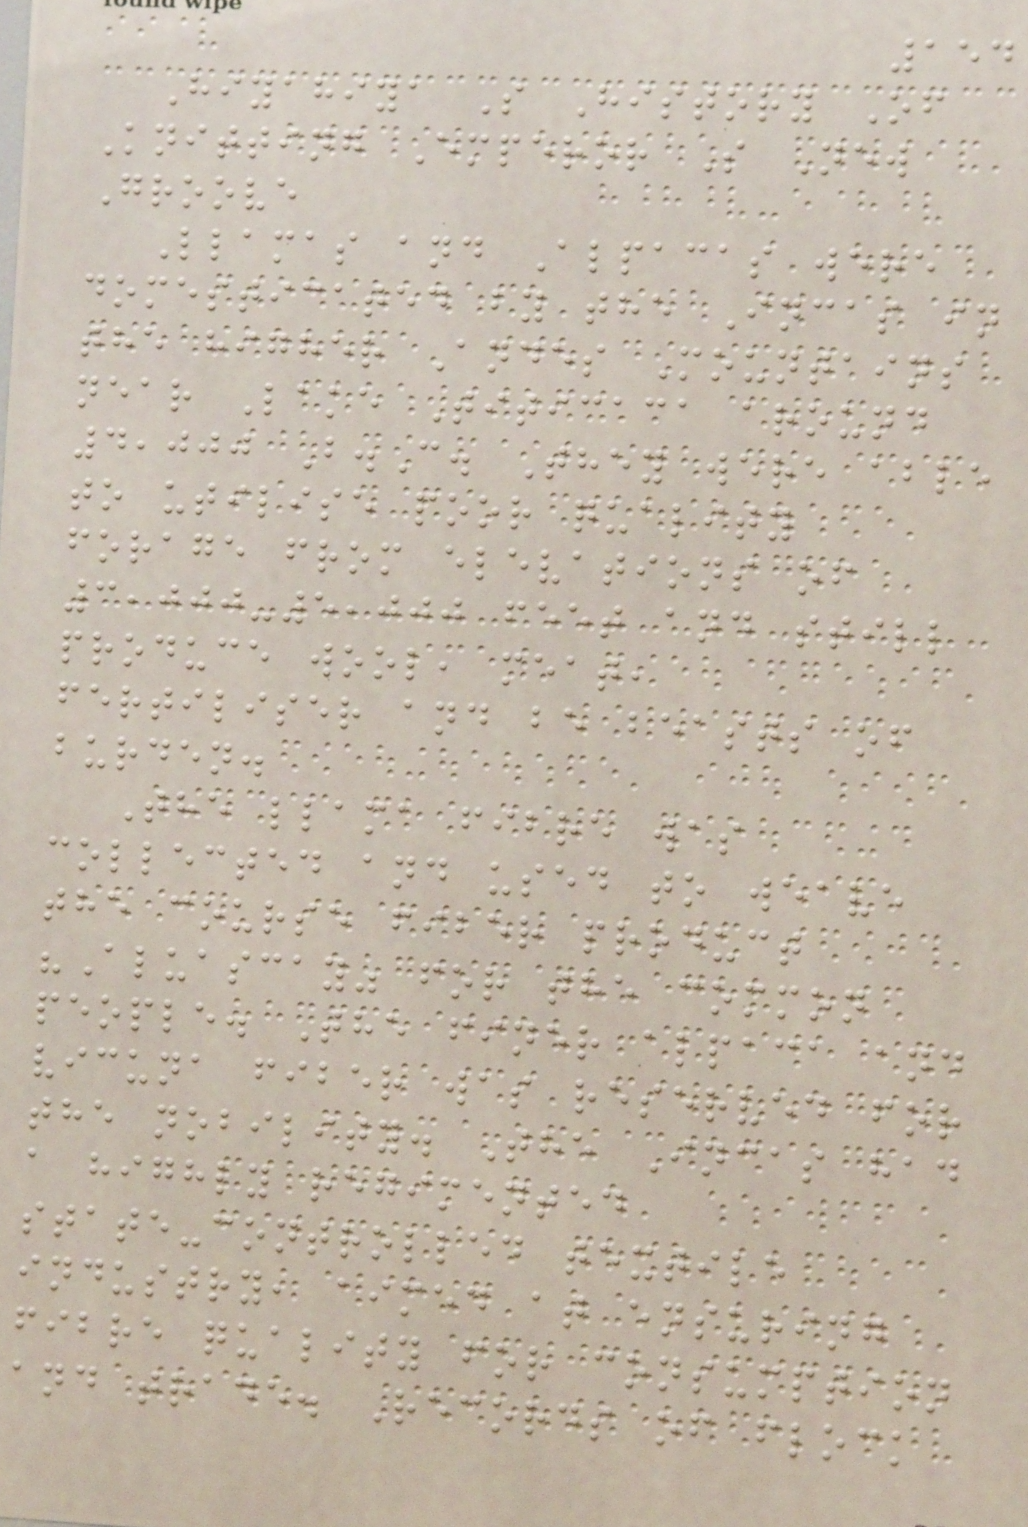154
Hiyahiya S History Of
Knitting Emperor S New
Groove
Llamas and Alpacas were
domesticated by the Incas in
the higher Andes Mountains
near Lake Titicaca around
4,000 B.C. They were able
to utilise poor quality
forage from elevations of
3,000-5,000 feet and still
produce wool, meat,
fertiliser and be beasts of
burden.
The llama fibre was
collected and used to weave
the course fiber product
"Aluascay" for the common
people. The finer alpaca and
vicuna fiber was reserved for
the nobility. The Incas had
a highly regimented
state-controlled textile
industry, aimed at ensuring
fibre quality for consumption
and trade. Records of flock
